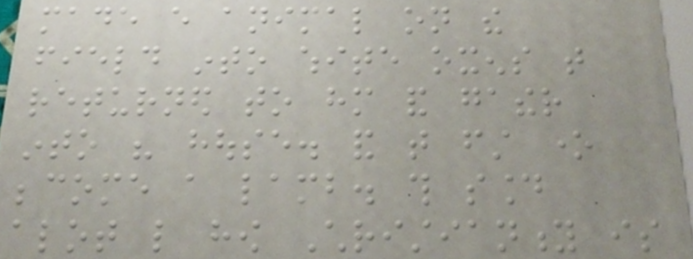made every animal on the
field into white oxens that
returned to him and gather
into his house. and that first one
become a lamb. this sound
alot like how Christianity is
